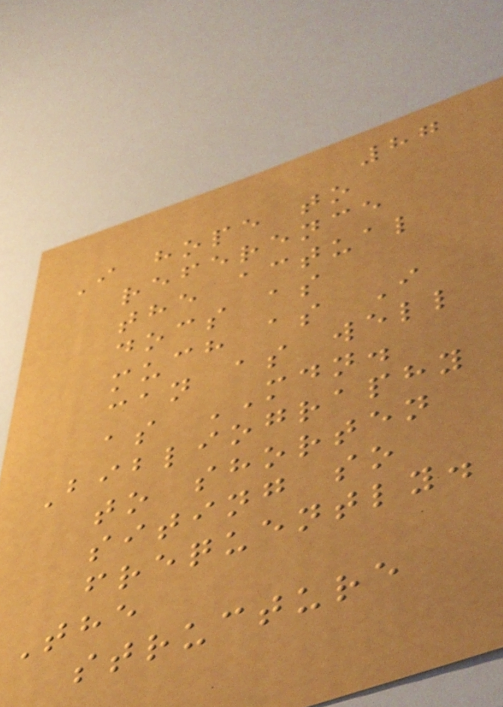87
I hope to
reference
the actual
docs as
much as I
can as well
as MDN.
Bibliography
to shorten
siting so
frequently.
The
structure
